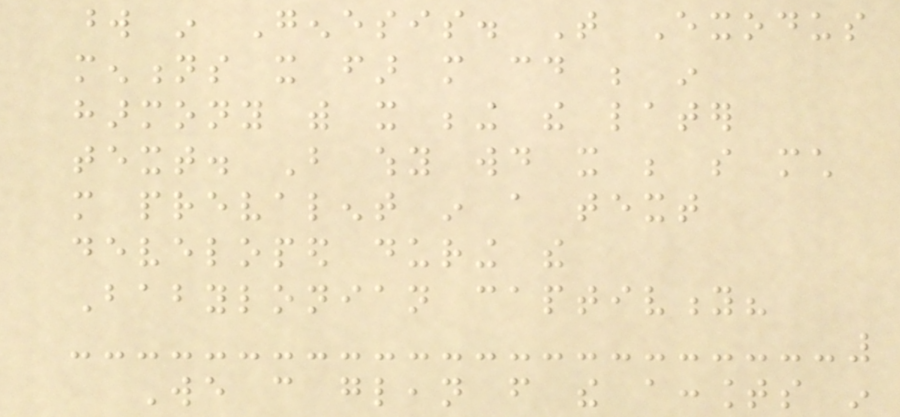word in Genesis. That Exodus
mentions it far more could be in
harmony with it being the later
text. But why would it be so much
more prevalent in a text
developed during the
Babylonian captivity?
We can glean from the accounts in
